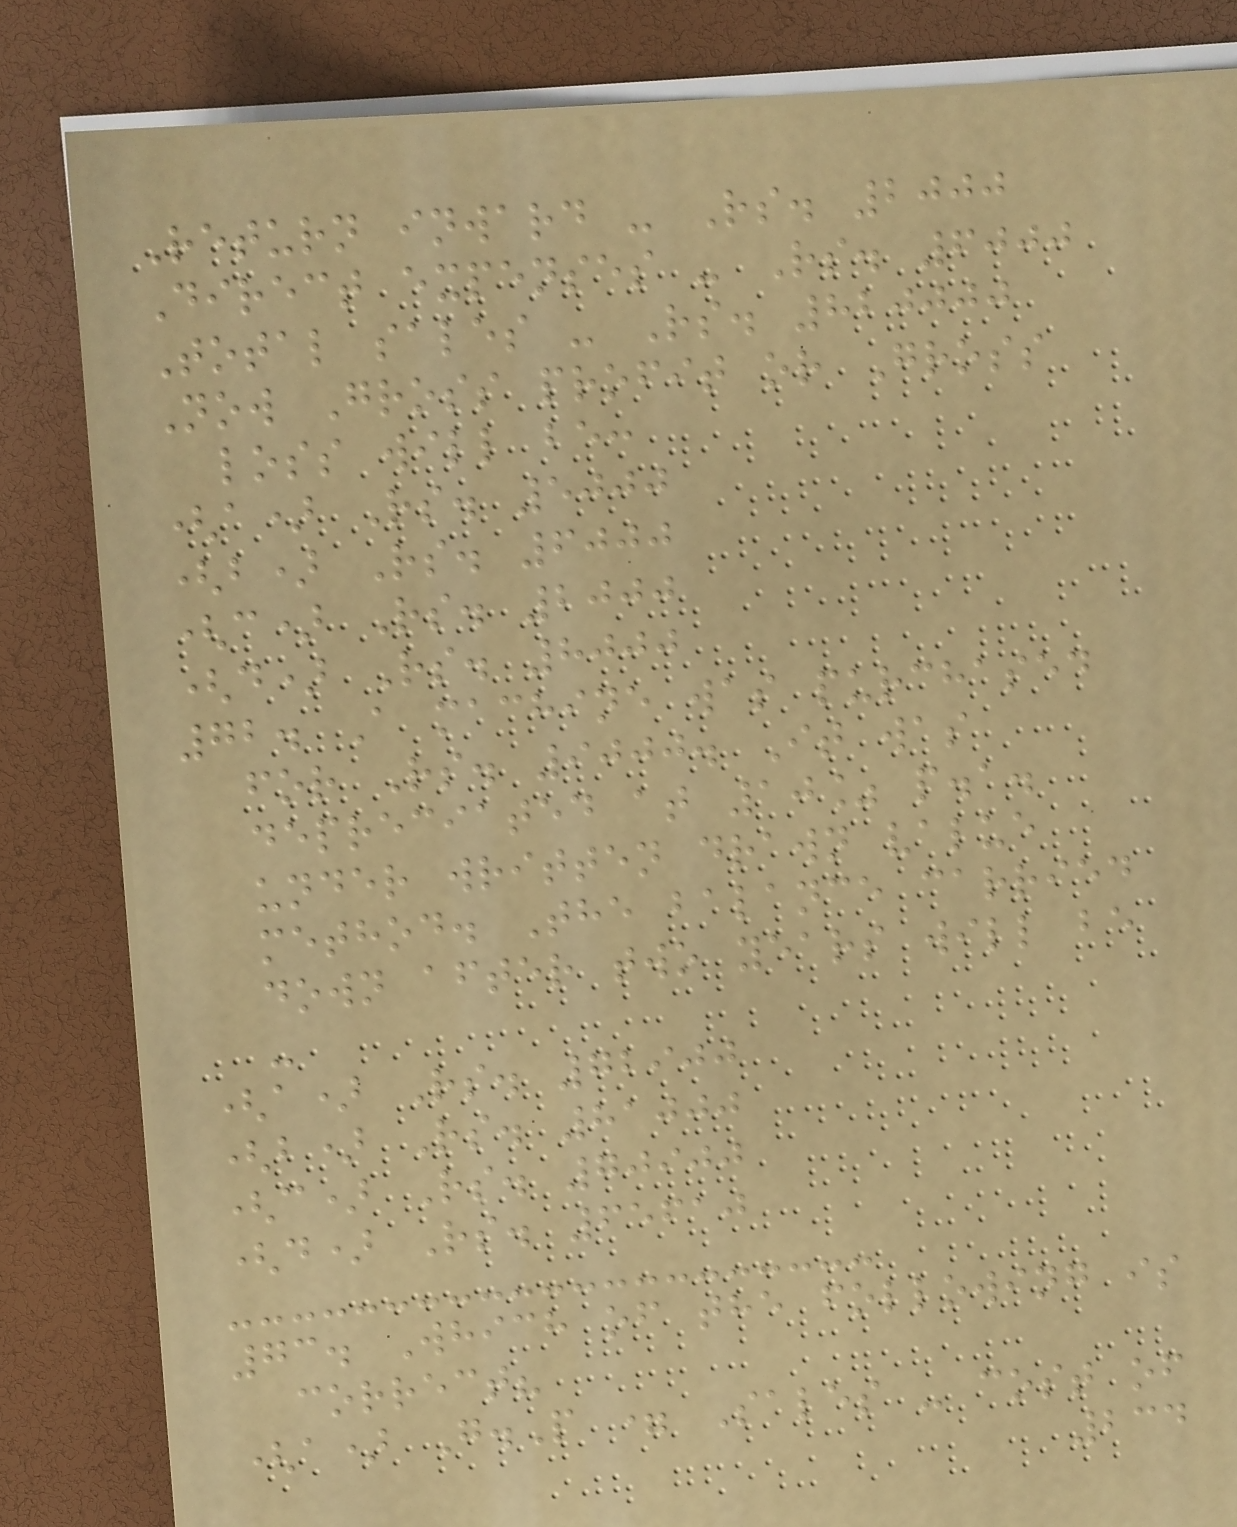Return inward - Rs. 2000
Direct expenses - Rs. 6000
Total sales - Rs. 820000
Now Gross profit or Gross
loss will be:
(a) Rs. 5000
(b) Rs. 6000
(c) Rs. 2000
(d) Rs. 8000
72. A machine was purchased
for Rs. 9000. It was
depreciated at 10% p.a.
under written drawn value
method. The balance carried
down after two years will be
-
(a) Rs. 72900
(b) Rs. 81000
(c) Rs. 70900
(d) Rs. 65610
73. Which of the following is
correct?
(a) G.P = Sales - cost of
234
